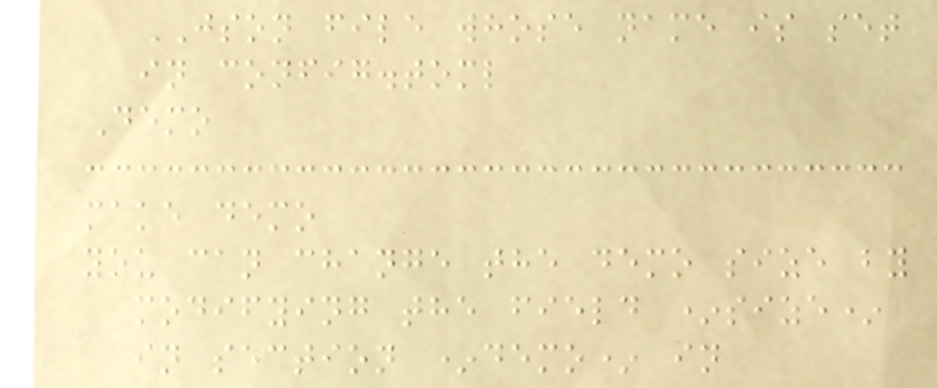JSON file whose name is set
in config.toml
Demo
make demo
you can change the demo size by
modifying the field *size*
in section *demo* in
